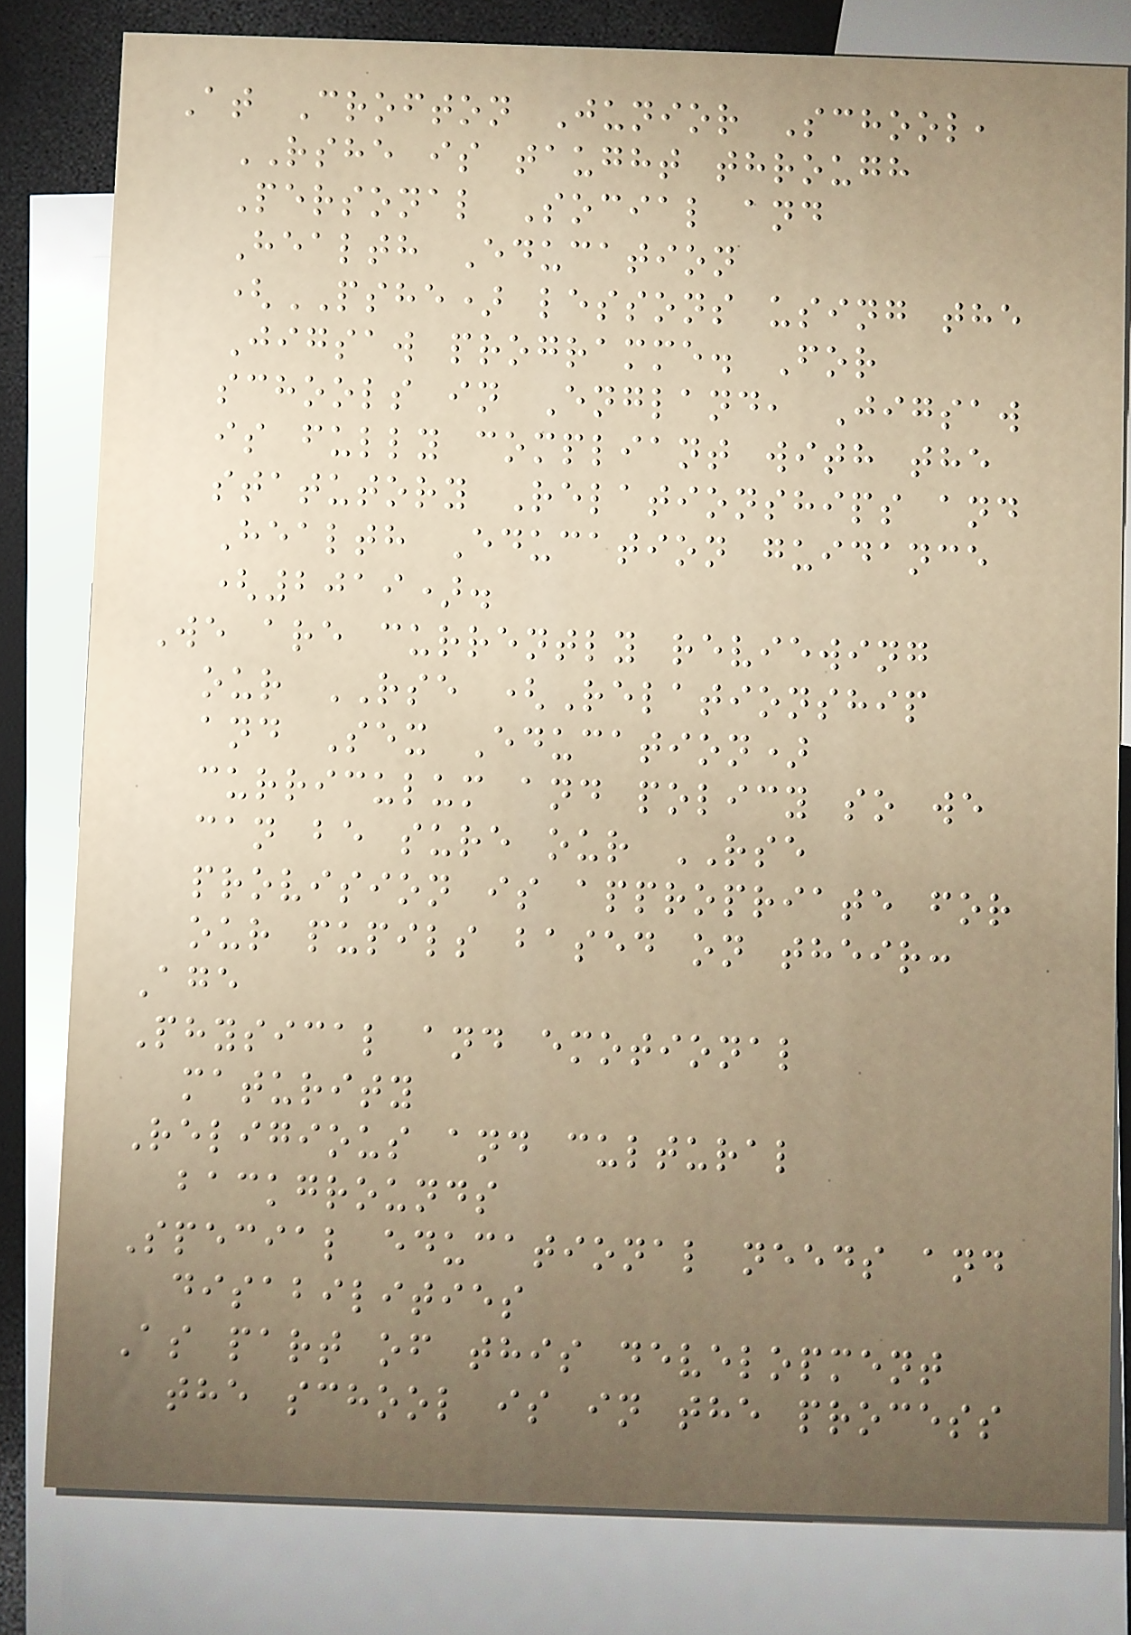At Crofton Junior School,
RSHE is taught through
Personal Social and
Health Education
(PSHE) lessons using the
Jigsaw programme. For
schools in England, Jigsaw
is fully compliant with the
statutory Relationships and
Health Education guidance
(2019).
We are currently reviewing
our RSE (Relationship
and Sex Education)
curriculum and policy so we
can be sure our RSE
provision is appropriate for
our pupils based on their:
Age
Physical and emotional
maturity
Religious and cultural
backgrounds
Special educational needs and
disabilities
As part of this development
the school is in the process
